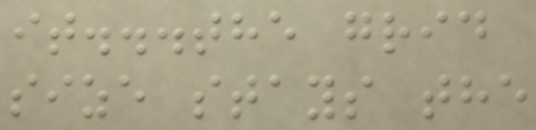it...the grid
size stays the
